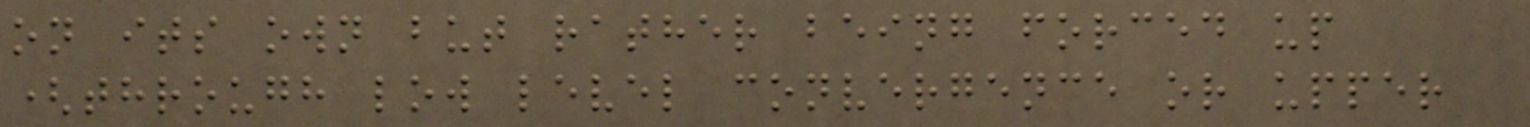on its own but rather being forced up
(through low level convergence or upper
